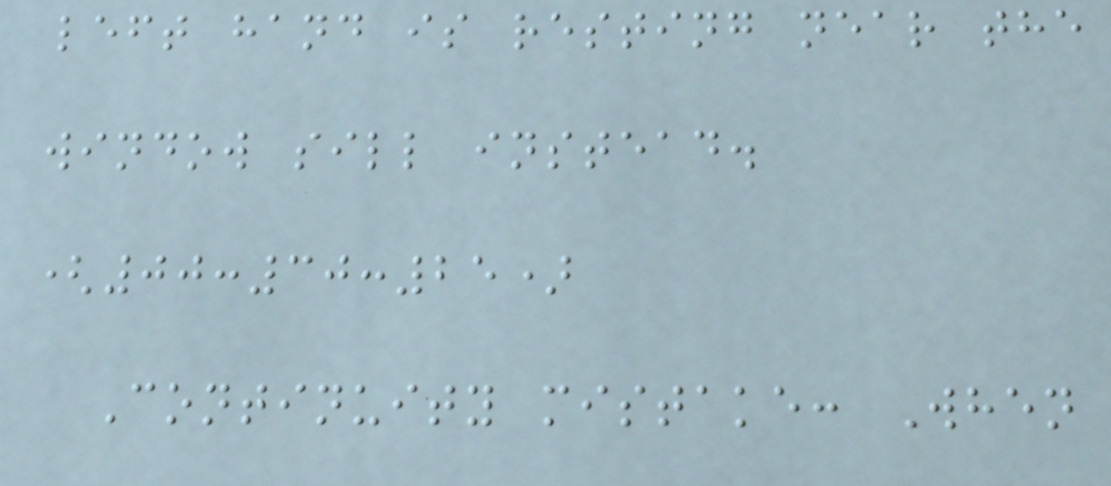left hand is resting near the
window sill instead.
(00:30:25)
Continuity mistake: When
